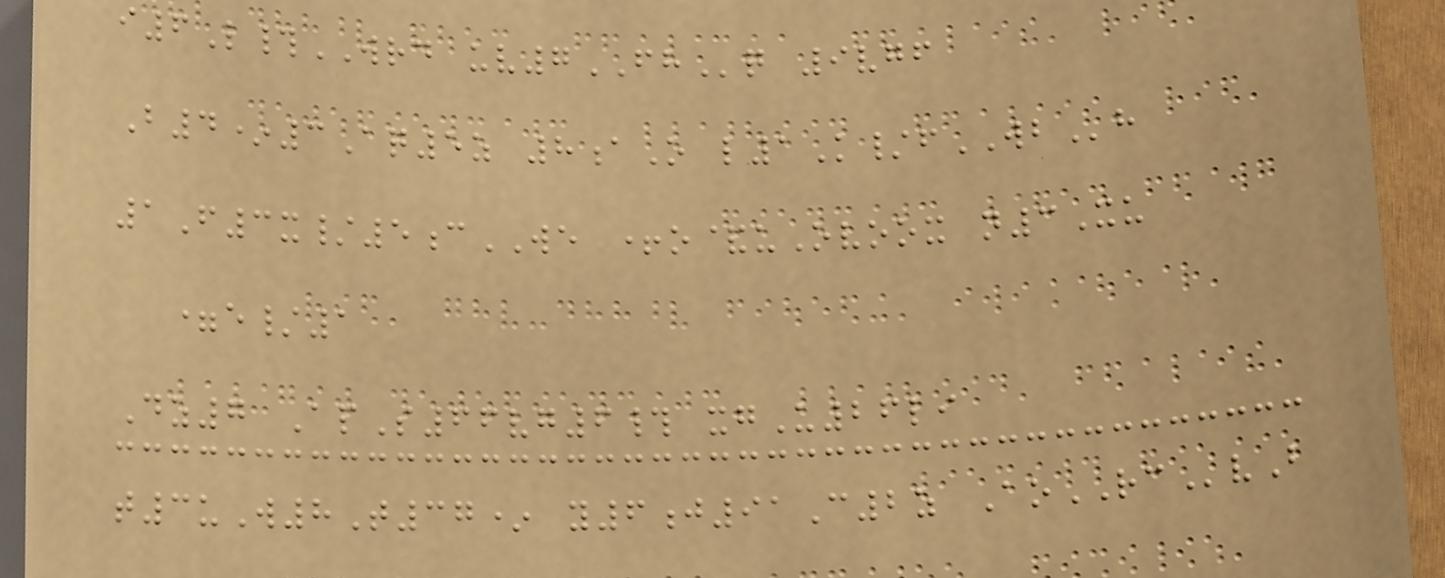i6L#WRD uv7FHq 9vgf
B4*3Aq5z 8aO l1K/fWBh
1F3x/5cWE +o&uOvoox n3Xu
=e/1
Dz7 ApS66vg6# xgU26li
t3uW8T37* y6j91C2z AoRCvB
